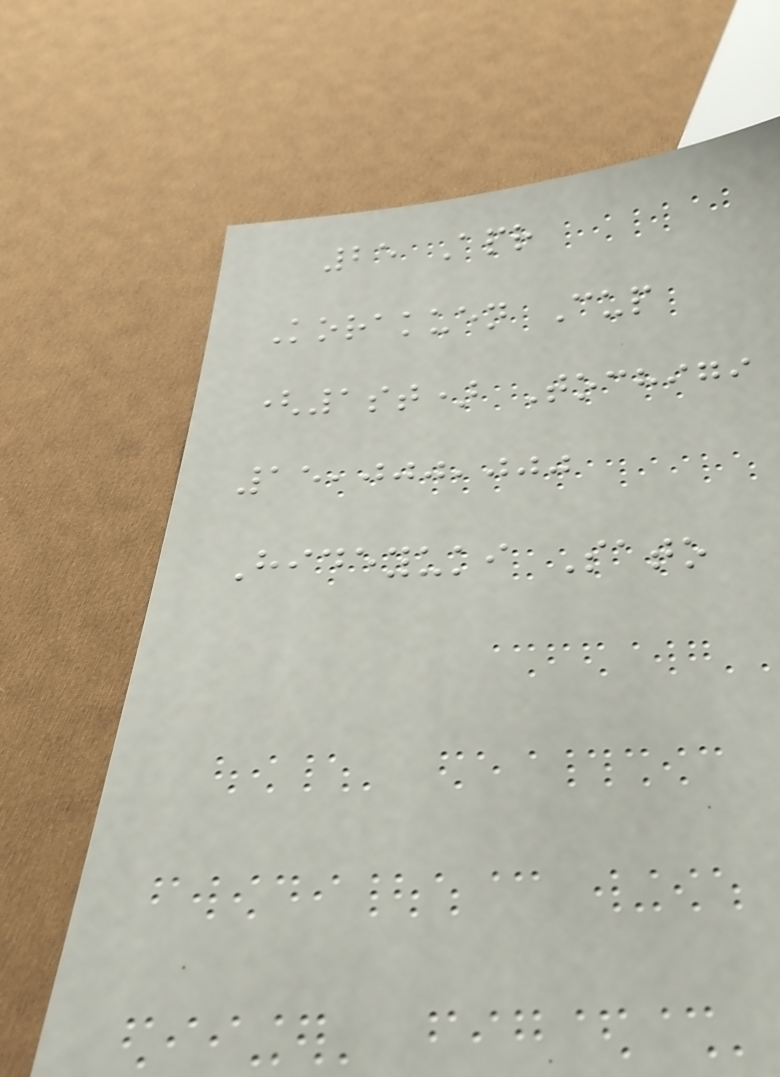25 Apr
Korakuen Cup
(1st) Tochigi
15,000,000
Hideyuki Sato
